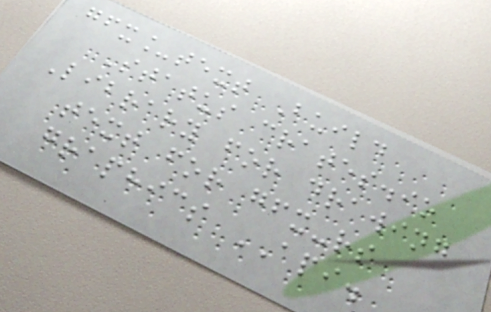gfx_text Build
Status crates.io
Library for drawing
text for gfx-rs
graphics API.
